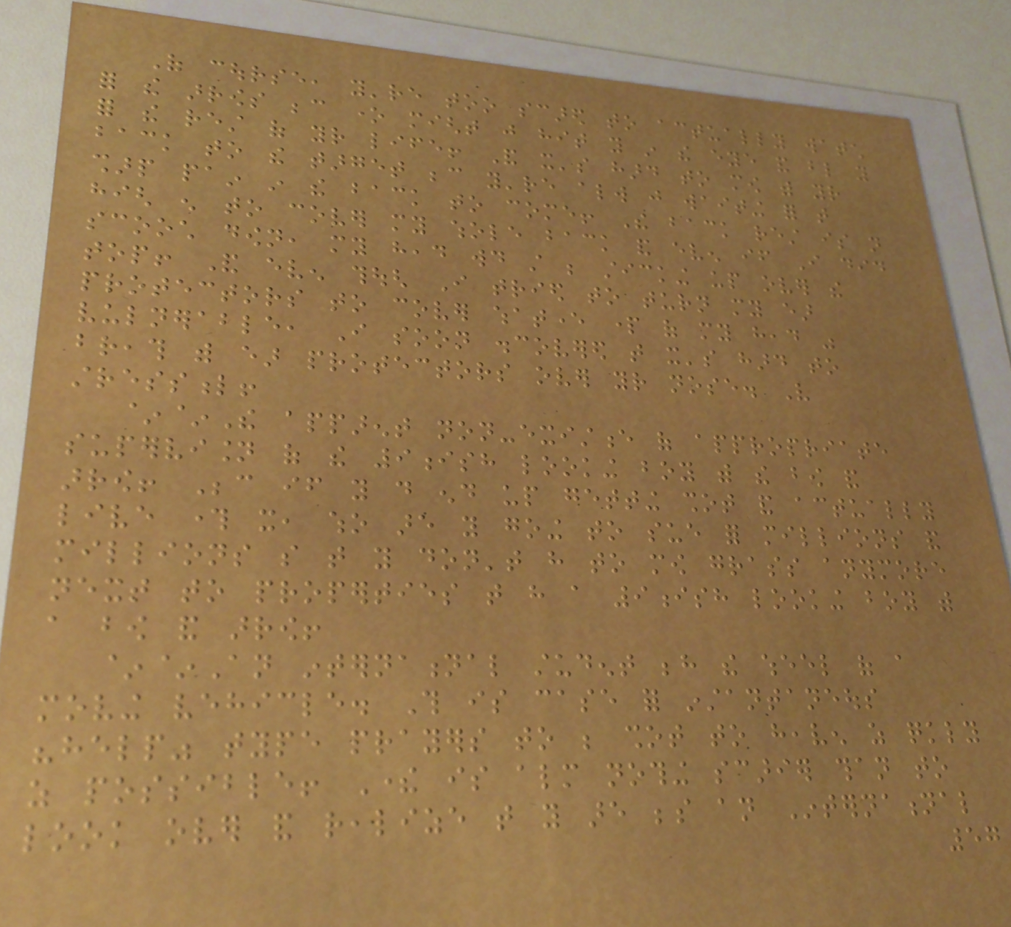Of course, you're too scared to actually watch
for the arrows because one might just hit you in the eye and blind you
for the rest of your life! And it's hard to mow with your
back to the target because you're always just waiting for that
sharp pain in the back to come! The back rest is not
high enough to cover my whole back and even if I did
scooch down, my head would still be sticking up over the
top! And even though I tried to turn my ear
protectors to cover whatever part of my head was
vulnerable, I soon discovered that it's hard to
breath with ear protectors over your nose. Very
stressful!
~~The apparent non-existence of appropriate
supervision of the 9ish looking boy with the bow and
arrow! Because if you do end up getting shot and actually
live through it, who are you going to sue for millions and
millions so that you don't have to mow grass anymore
next to properties that have a 9ish looking boy with
a bow and arrow!
~~An international student behind the wheel of a
moving vehicle. This is case for instantaneous
"help" type prayers to be shot to heaven as quickly
as possible! There is almost nothing scarier than to
look over and realize that you are beside an International
57
